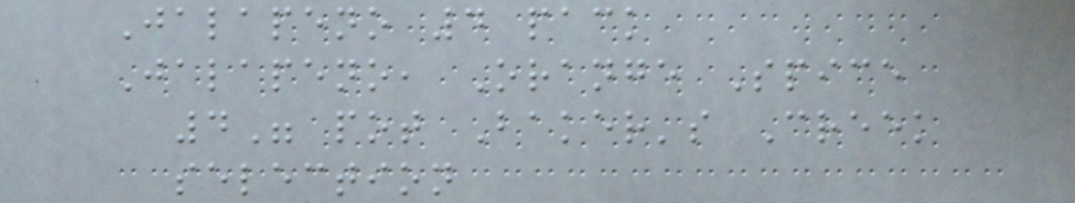Jalapeno 4 pack
Jalapeno, Orange Spice
4" pot Baker's Creek
selection
